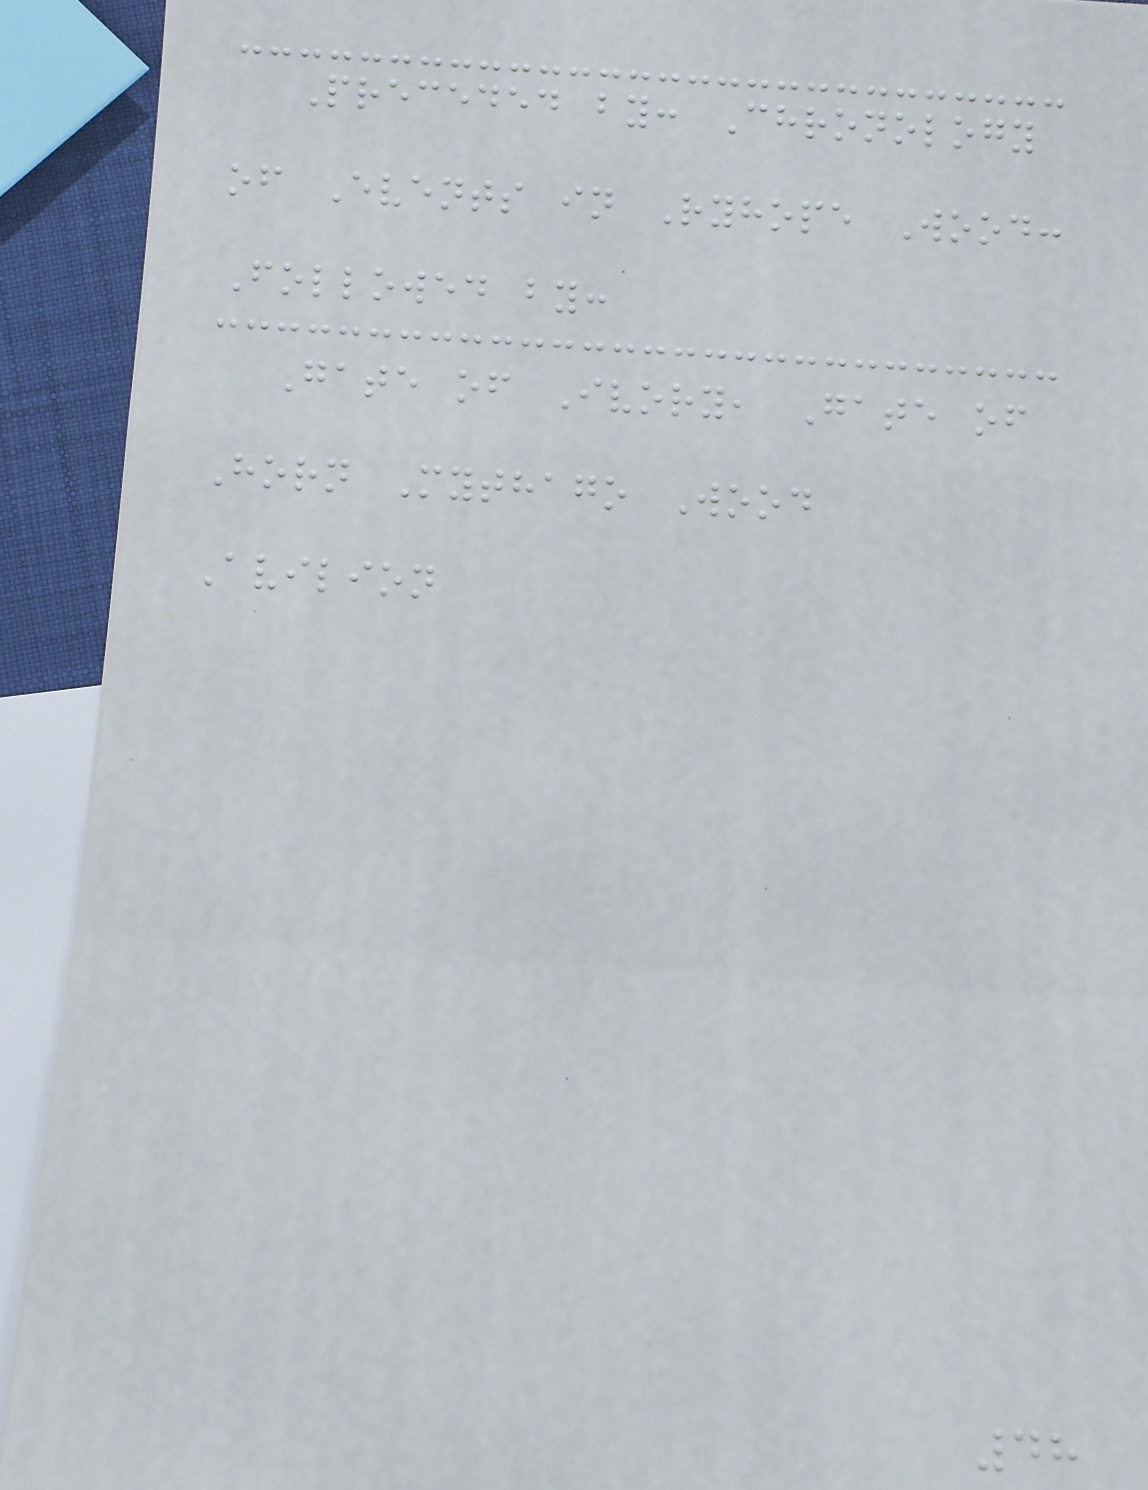Preceded by: Chronology
of Events in Ryhope Wood:
Followed by:
Gate of Ivory, Gate of
Horn Mythago Wood
Avilion
48
